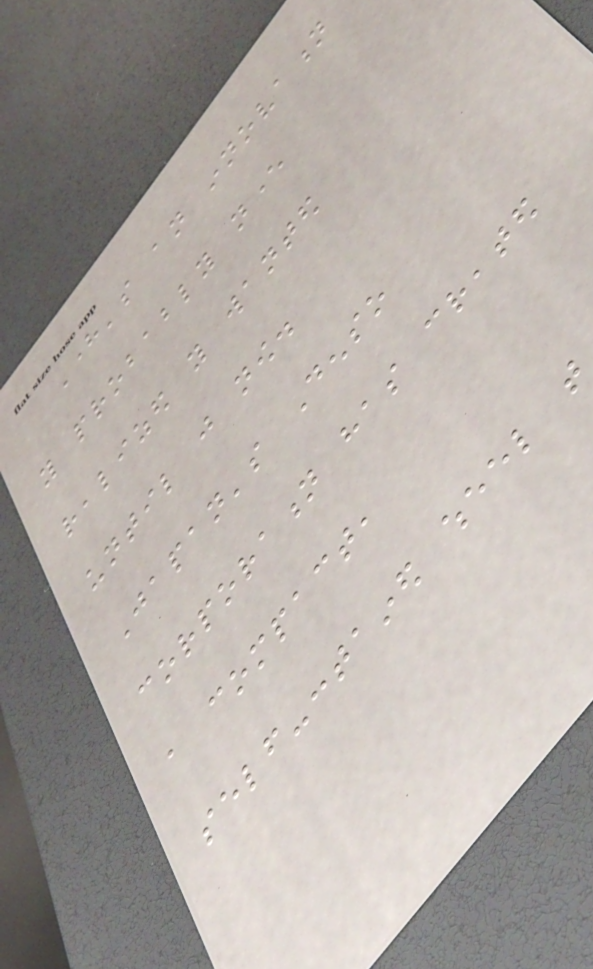Here's an innovation
you probably never
realized you wanted
until just now.
Japan's Denso
corporation has created
a compact,
self-contained wheel that
